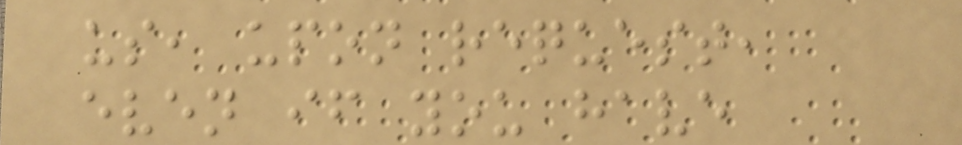us, upon request,
even if you have
